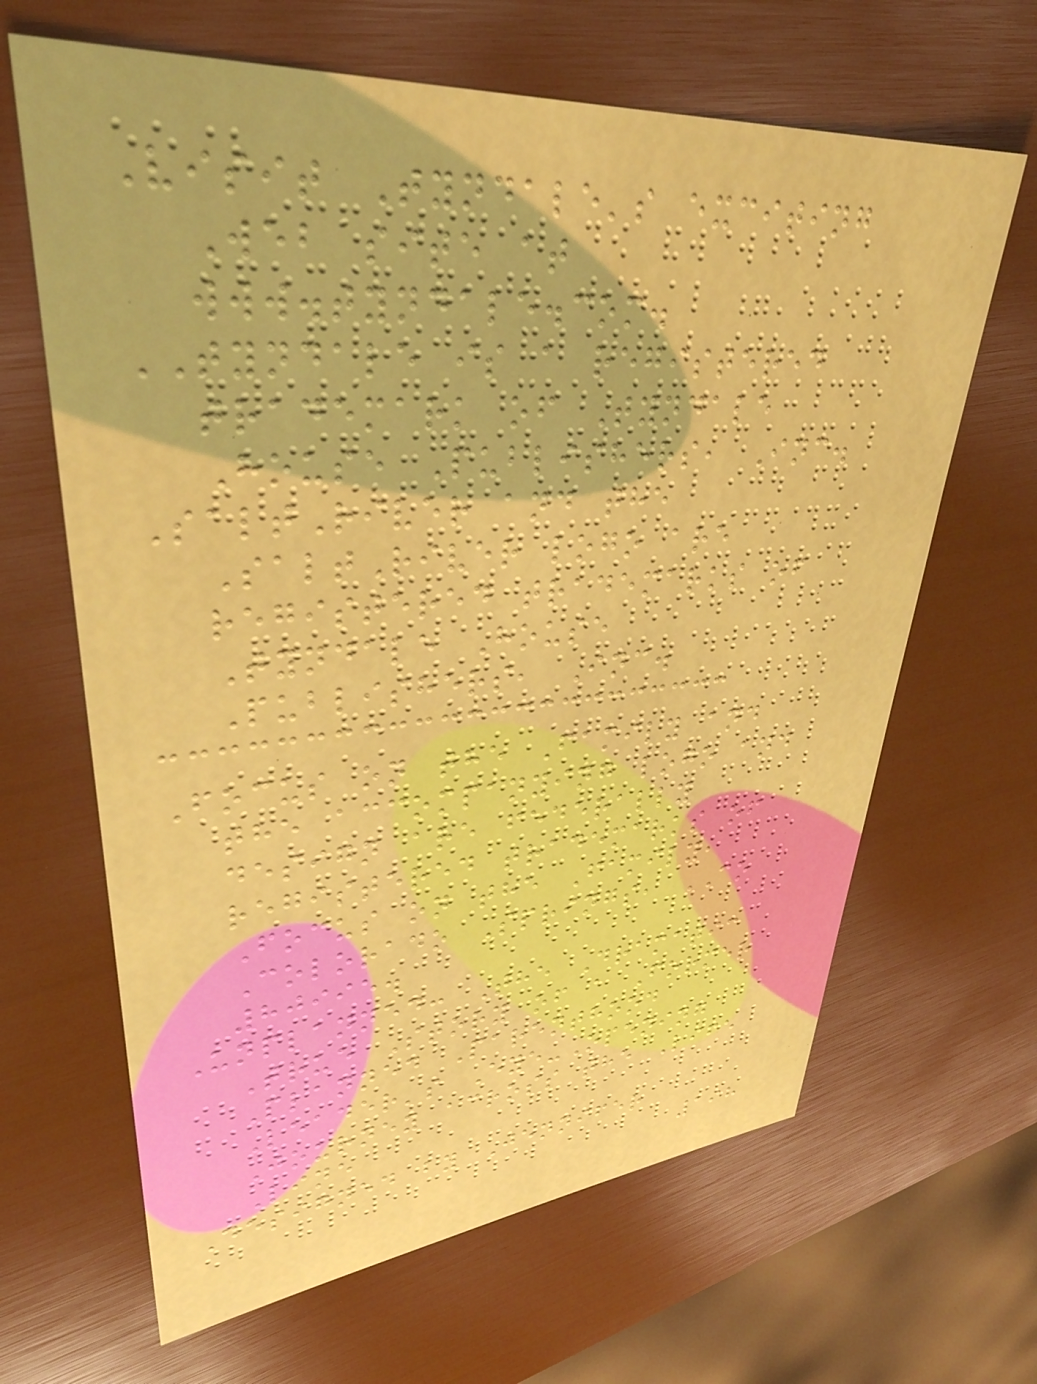Visit Tyndale's exciting
Web site at
www.tyndale.com.
TYNDALE is a registered
trademark of Tyndale
House Publishers, Inc.
SaltRiver and the
SaltRiver logo are
registered trademarks of
Tyndale House
Publishers, Inc.
Focus on the Family and
the accompanying logo and
design are federally
registered trademarks of
Focus on the Family,
Colorado Springs, CO
80995.
Unplanned: The Dramatic
True Story of a Former
Planned Parenthood
Leader's Eye-Opening
Journey across the Life
Line
Designed by Jennifer
198
